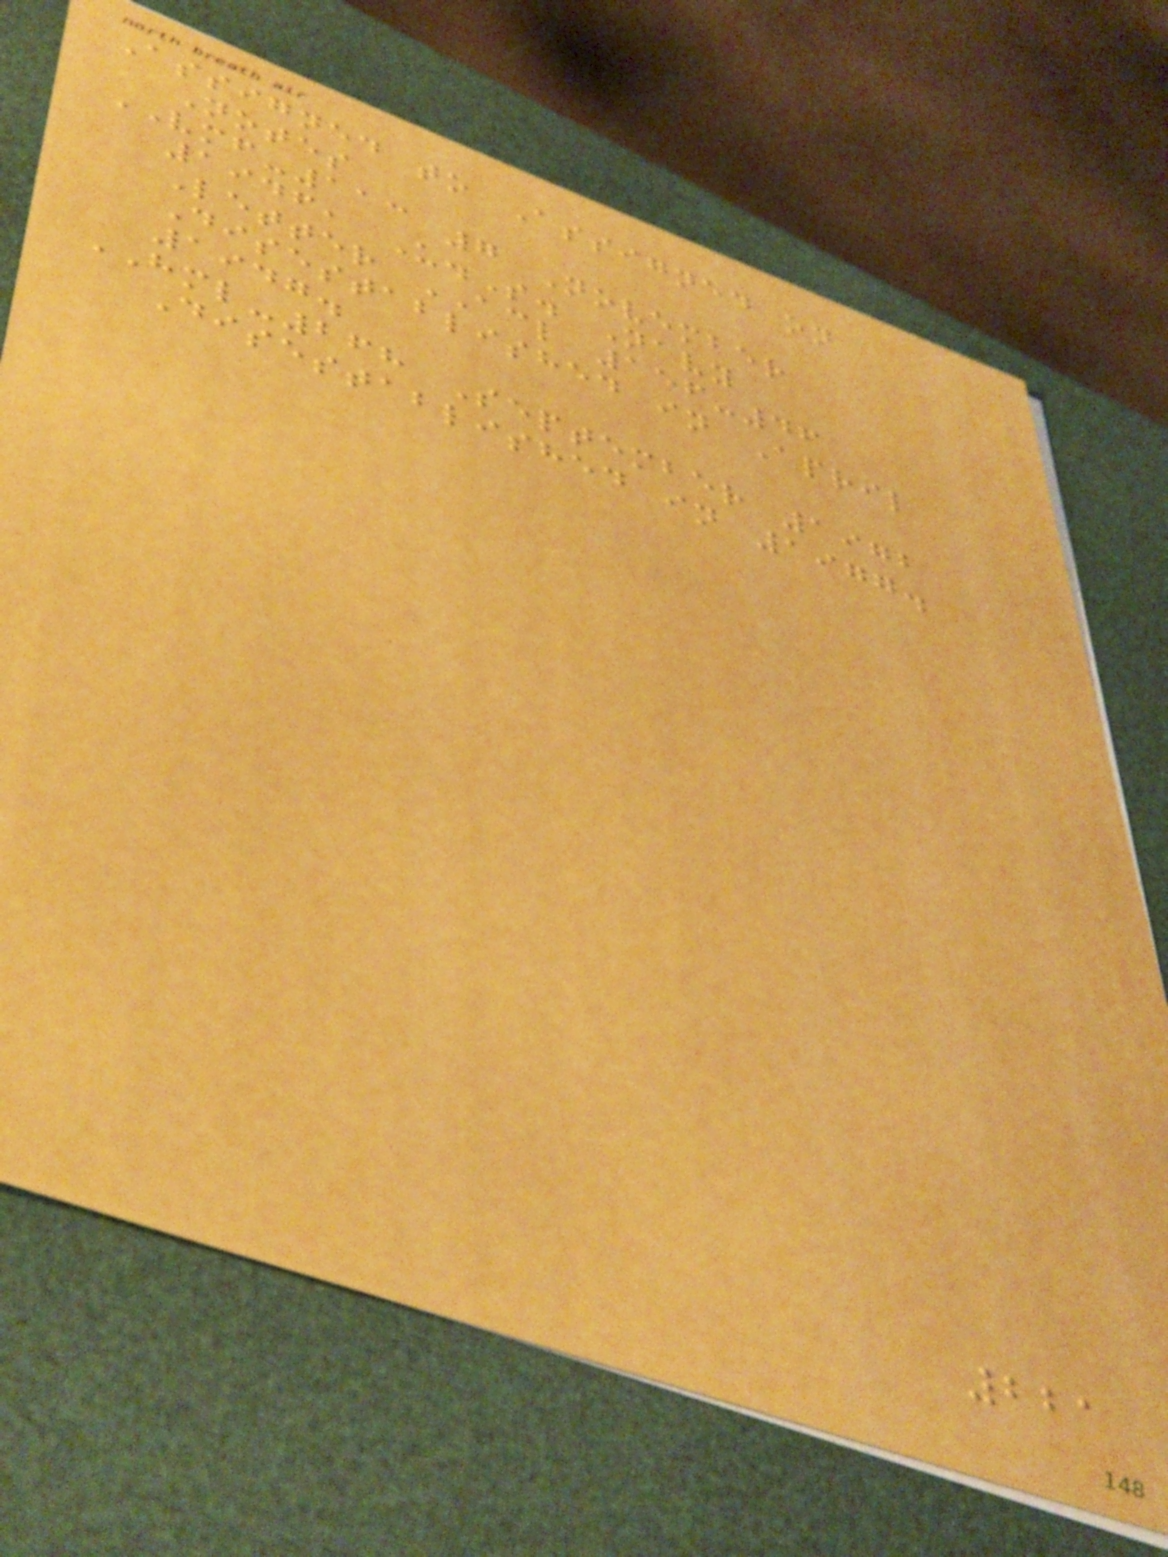Assigned to Assigned on
Notes
VMF-113 7 November
1946, U.S. Navy
Letter ACL 156-46
Disestablished in April
1947.
HML-268 September 1972
Disestablished in 1977.
221
